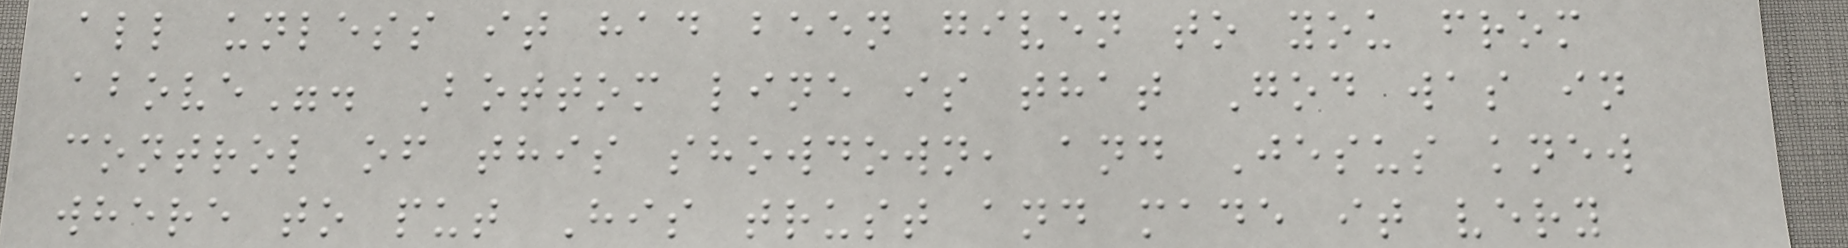all unless it had been given to you from
above". Bottom line is that God was in
control of this showdown, and Jesus knew
where to put His trust and made it very
